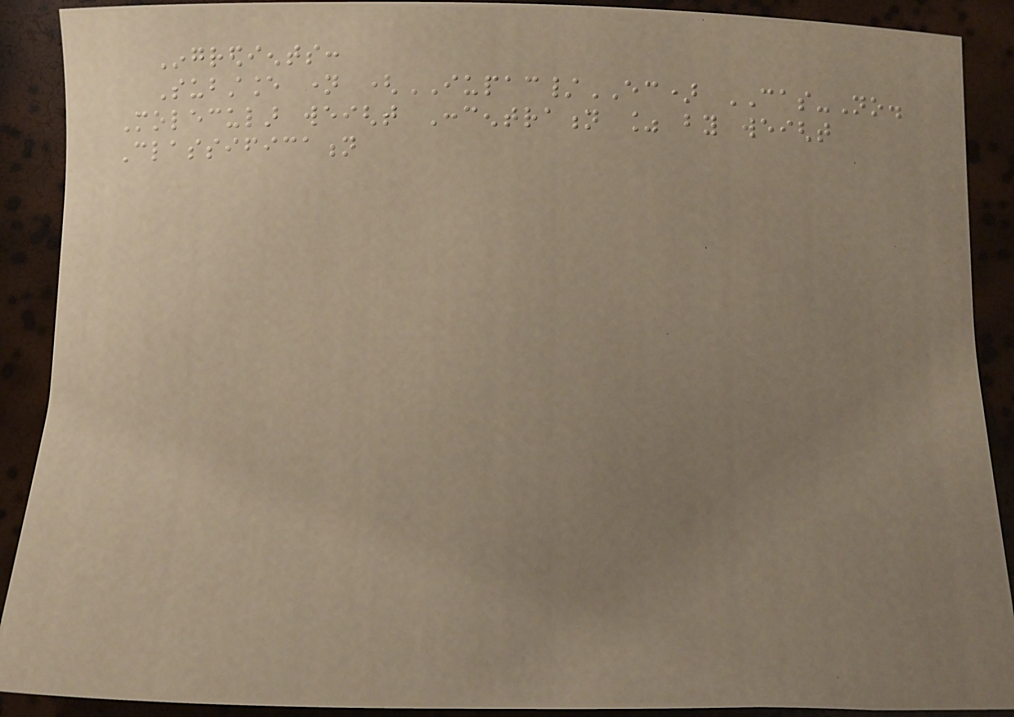Ingredients:
Substance name (IUPAC/EC) CAS-No.
Molecular weight Concentration % by weight
Classification
